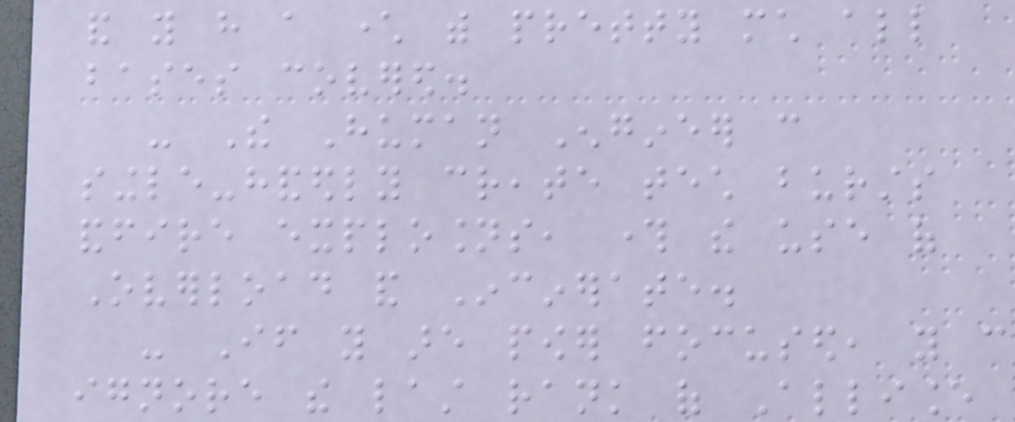and you have a character with pretty much all
bases covered.
- The Human Engineer can
single-handedly create tech bursts
andfire explosions, through the use of
Overload and Incinerate.
- If you are power focused, you can
ignore the last rank of Alliance
